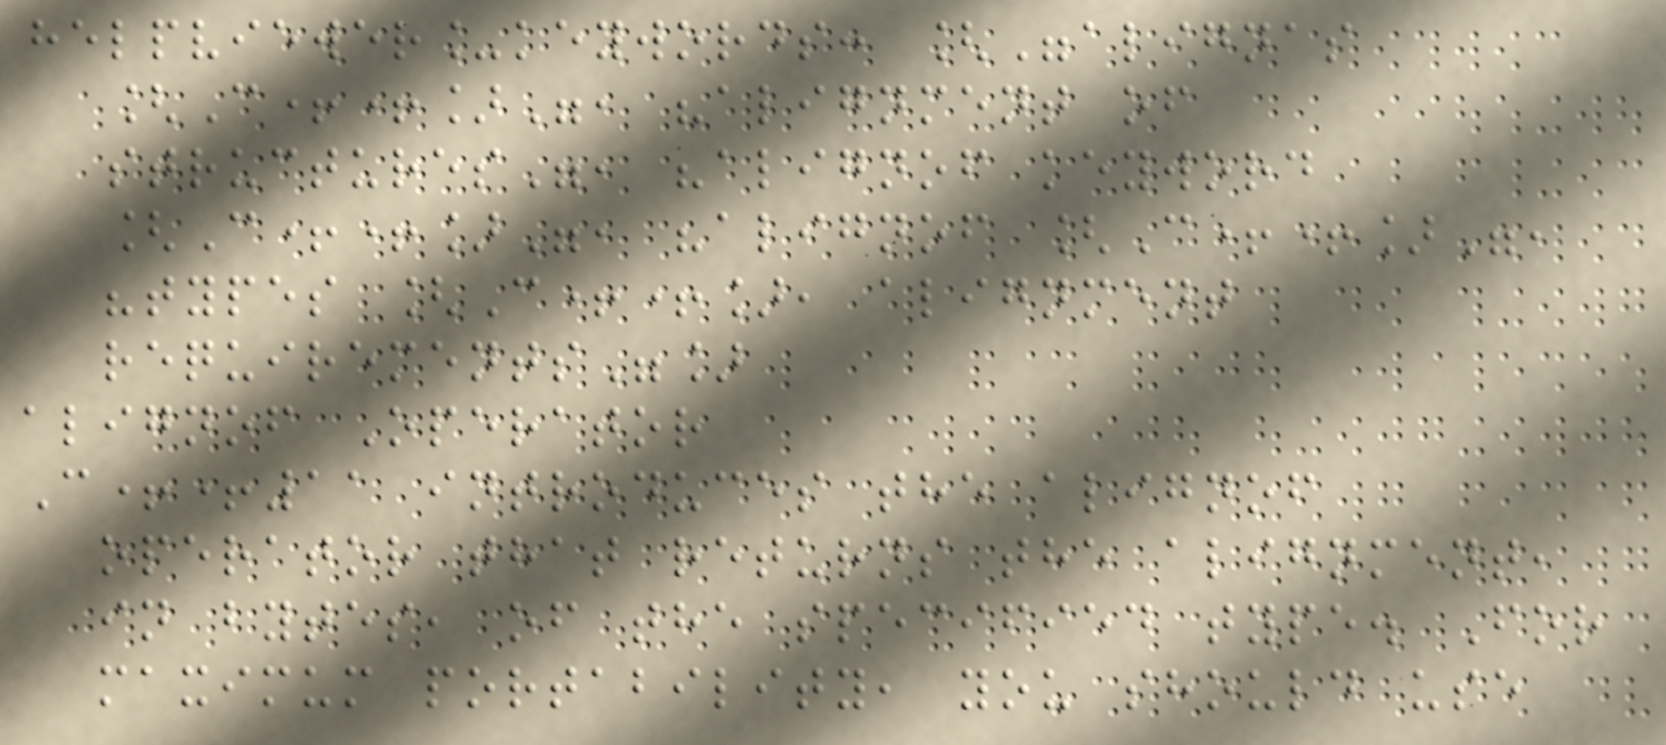helpviewer_keywords: ["alignas
[C++]", "alignment of
structures", "alignof keyword
[C++]", "alignof [C++]",
"types [C++], alignment
requirements"]
alignof Operator
C++11 introduces the alignof
operator that returns the alignment,
in bytes, of the specified type. For
maximum portability, you should use
